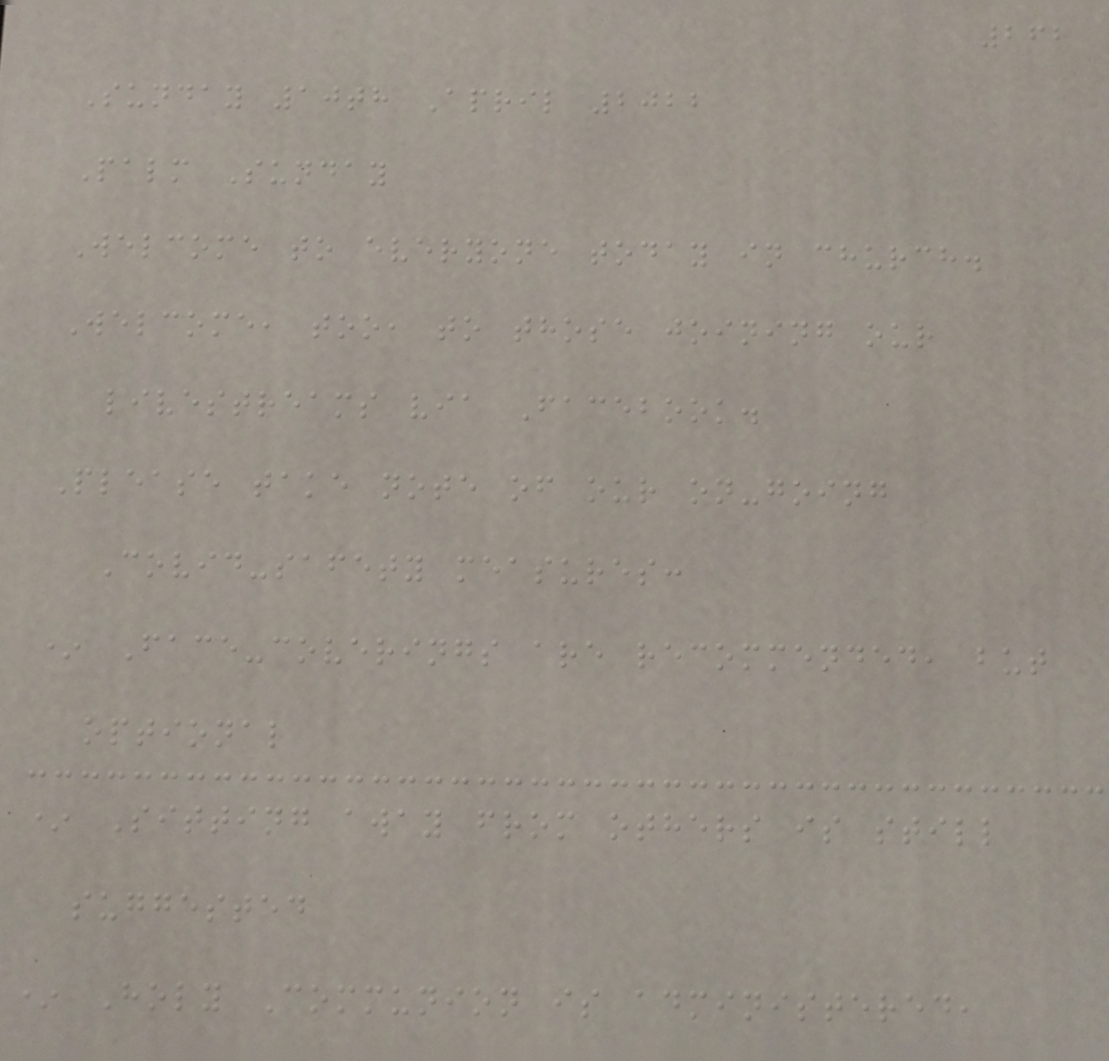262
Sunday 10th April 2022
Palm Sunday
Welcome to everyone today in church.
Welcome, too, to those joining our
livestreams via Facebook.
Please take note of our on-going
Covid-safety measures:
* Face-coverings are recommended, but
optional
* Sitting away from others is still
suggested
* Holy Communion is administered,
